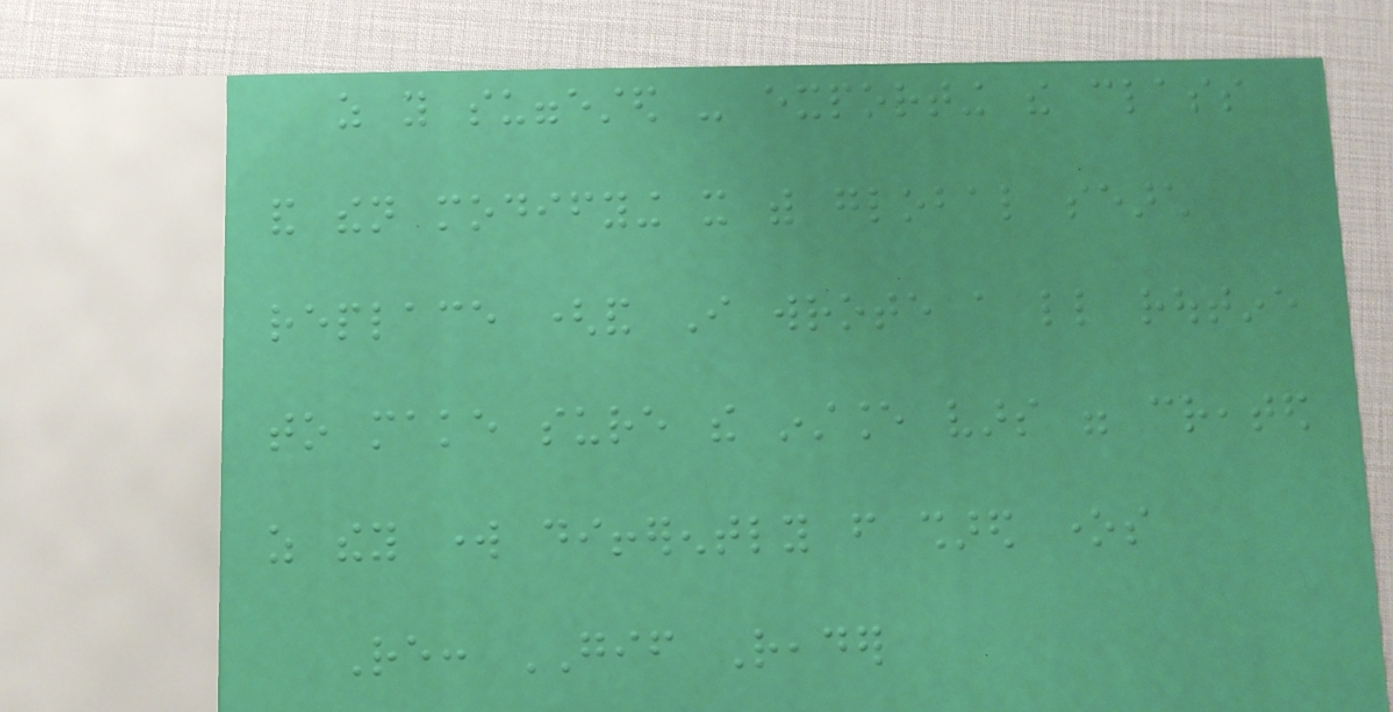as you suggested - exporting the class
and then modifying it with global search
replace (and I wrote a little routine
to make sure the instance vars were created
as they work differently from shared ones
Re: GIF Reader
